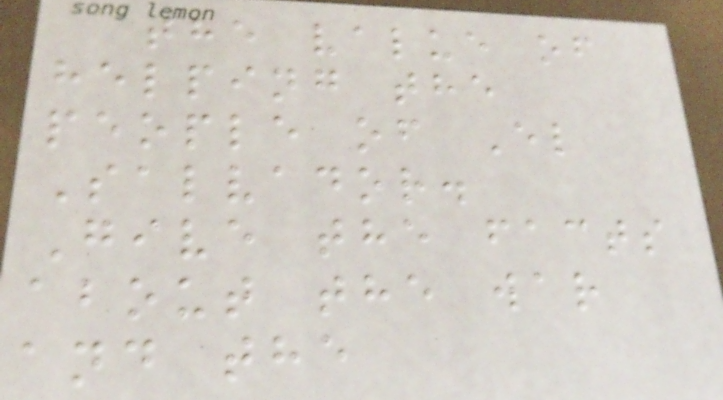the value of
helping the
people of El
Salvador.
Give the facts
about the war
and the
